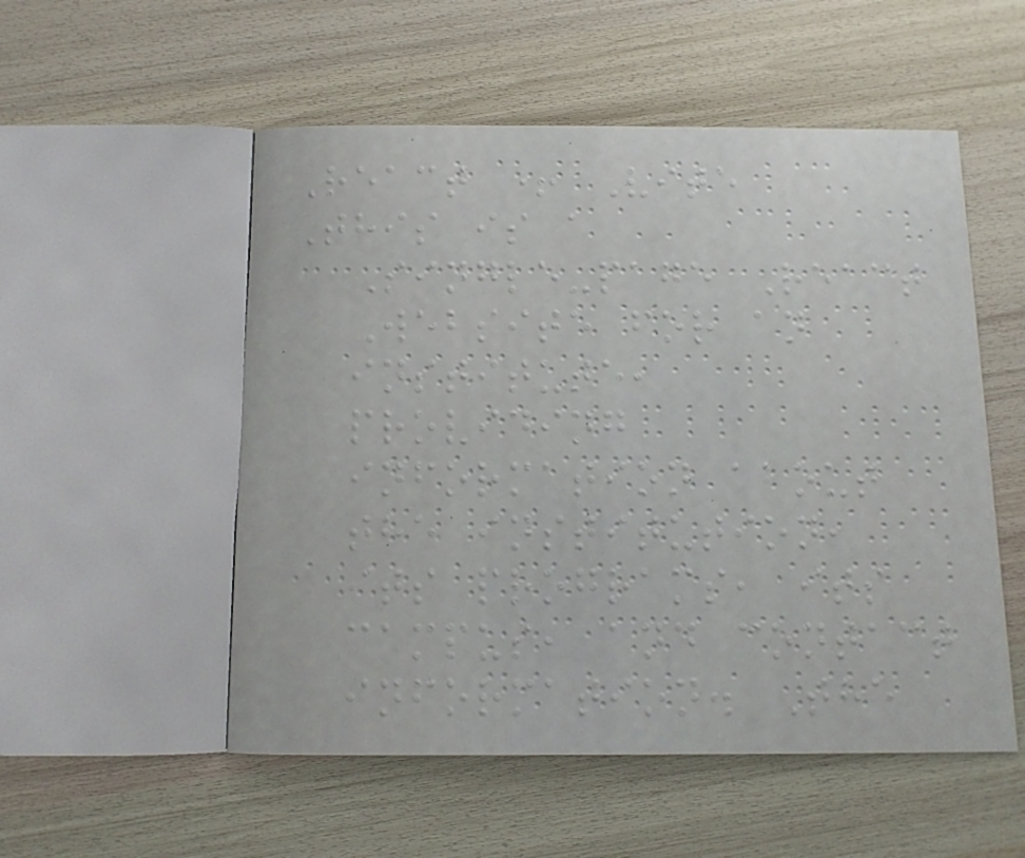React + Vite
This is a
Single-page React
Website for an
institute,
providing
information about
the institution,
its programs, its
campus, and contact
information. The
